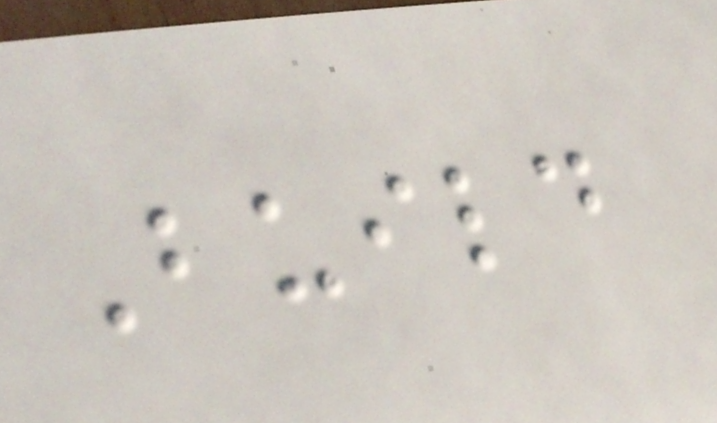Build
